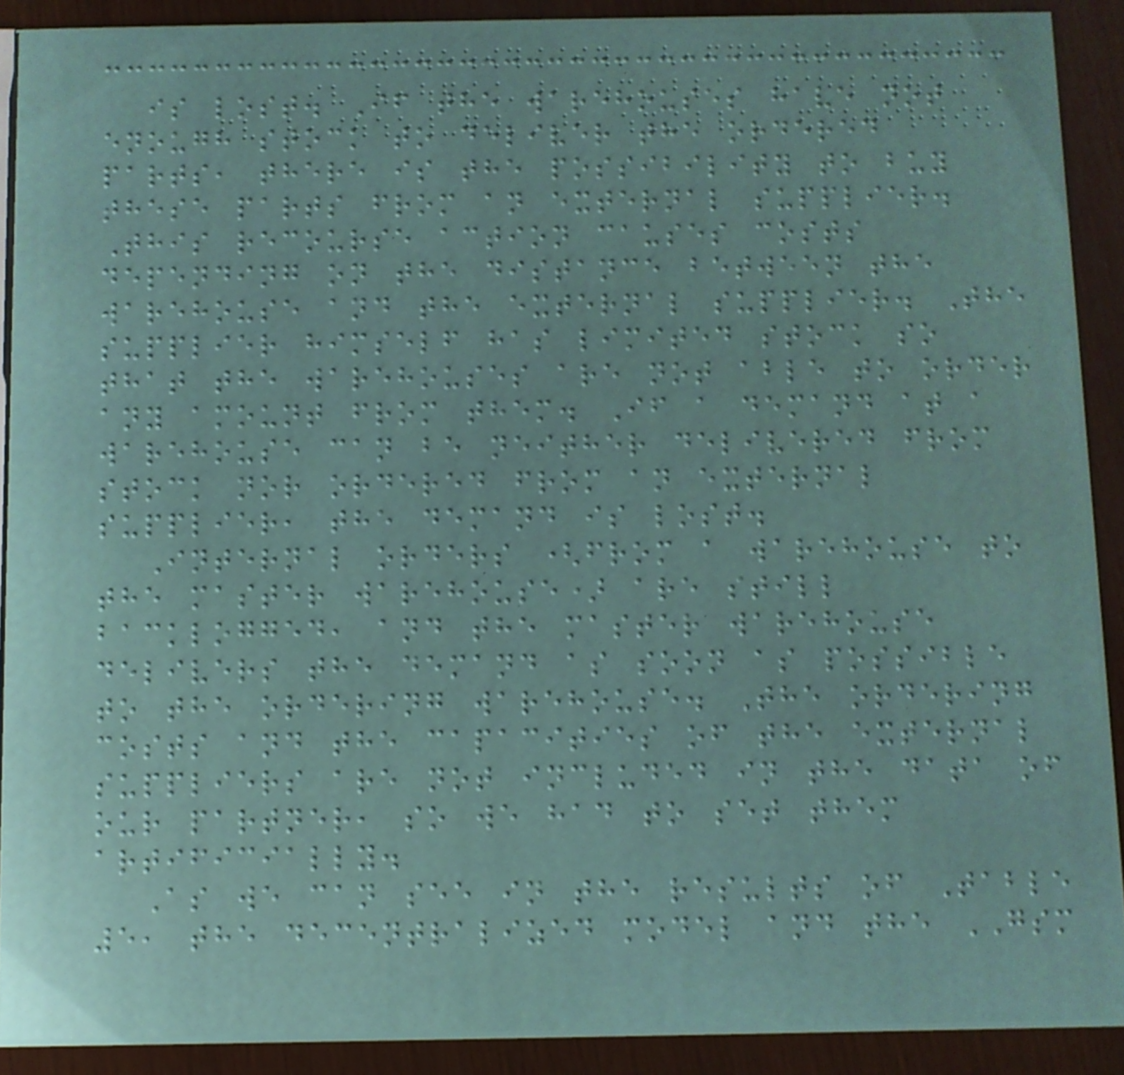is lost. If the warehouses have not
enough stock to deliver the ordered
parts, there is the possibility to buy
these parts from an external supplier.
This recourse action causes costs
depending on the distance between the
warehouse and the external supplier. The
supplier himself has limited stock so
that the warehouses are not able to order
any amount from them. If a demand at a
warehouse can be neither delivered from
stock nor ordered from an external
supplier, the demand is lost.
Internal orders (from a warehouse to
the master warehouse) are still
backlogged, and the master warehouse
delivers the demand as soon as possible
to the ordering warehouse. The ordering
costs and the capacities of the external
suppliers are not included in the data of
our partner, so we had to set them
artificially.
As we can see in the results of Table
5, the decentralized model and the GSM
